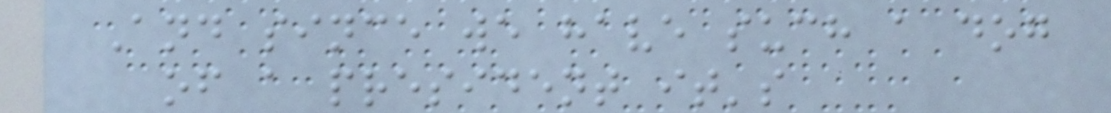And since we have such a dog
of a president it's
